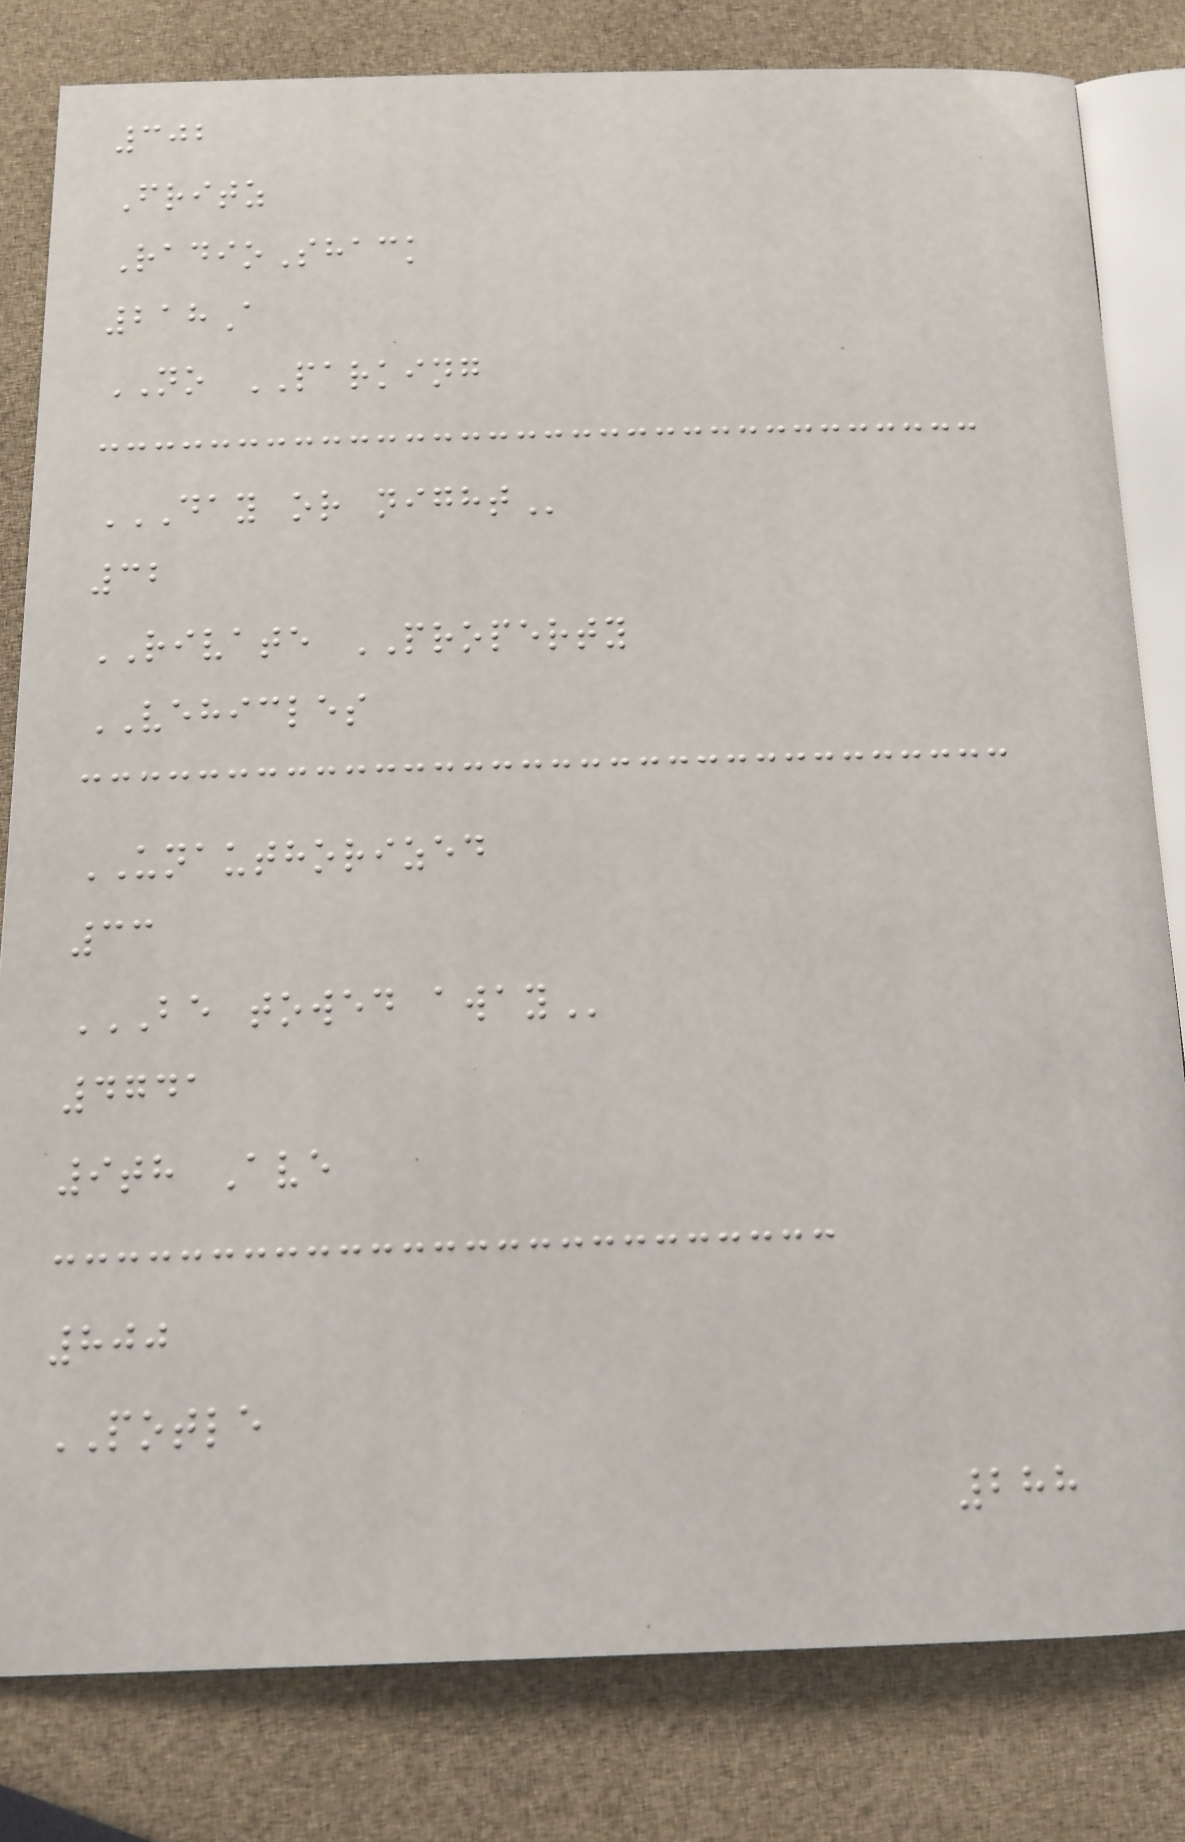302
Fritz
RadioShack
218A
NO PARKING
DAY OR NIGHT
32
RIVATE PROPERTY
VEHICLES
UNAUTHORIZED
33
BE TOWED AWAY
4741
9th Ave
800
POTLE
288
